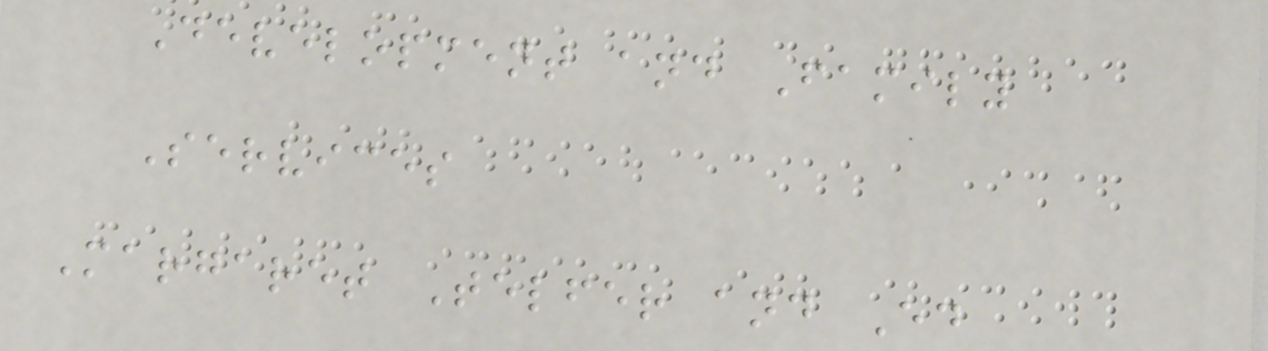Development and Family
Services
Margaret Telfer and Ed
